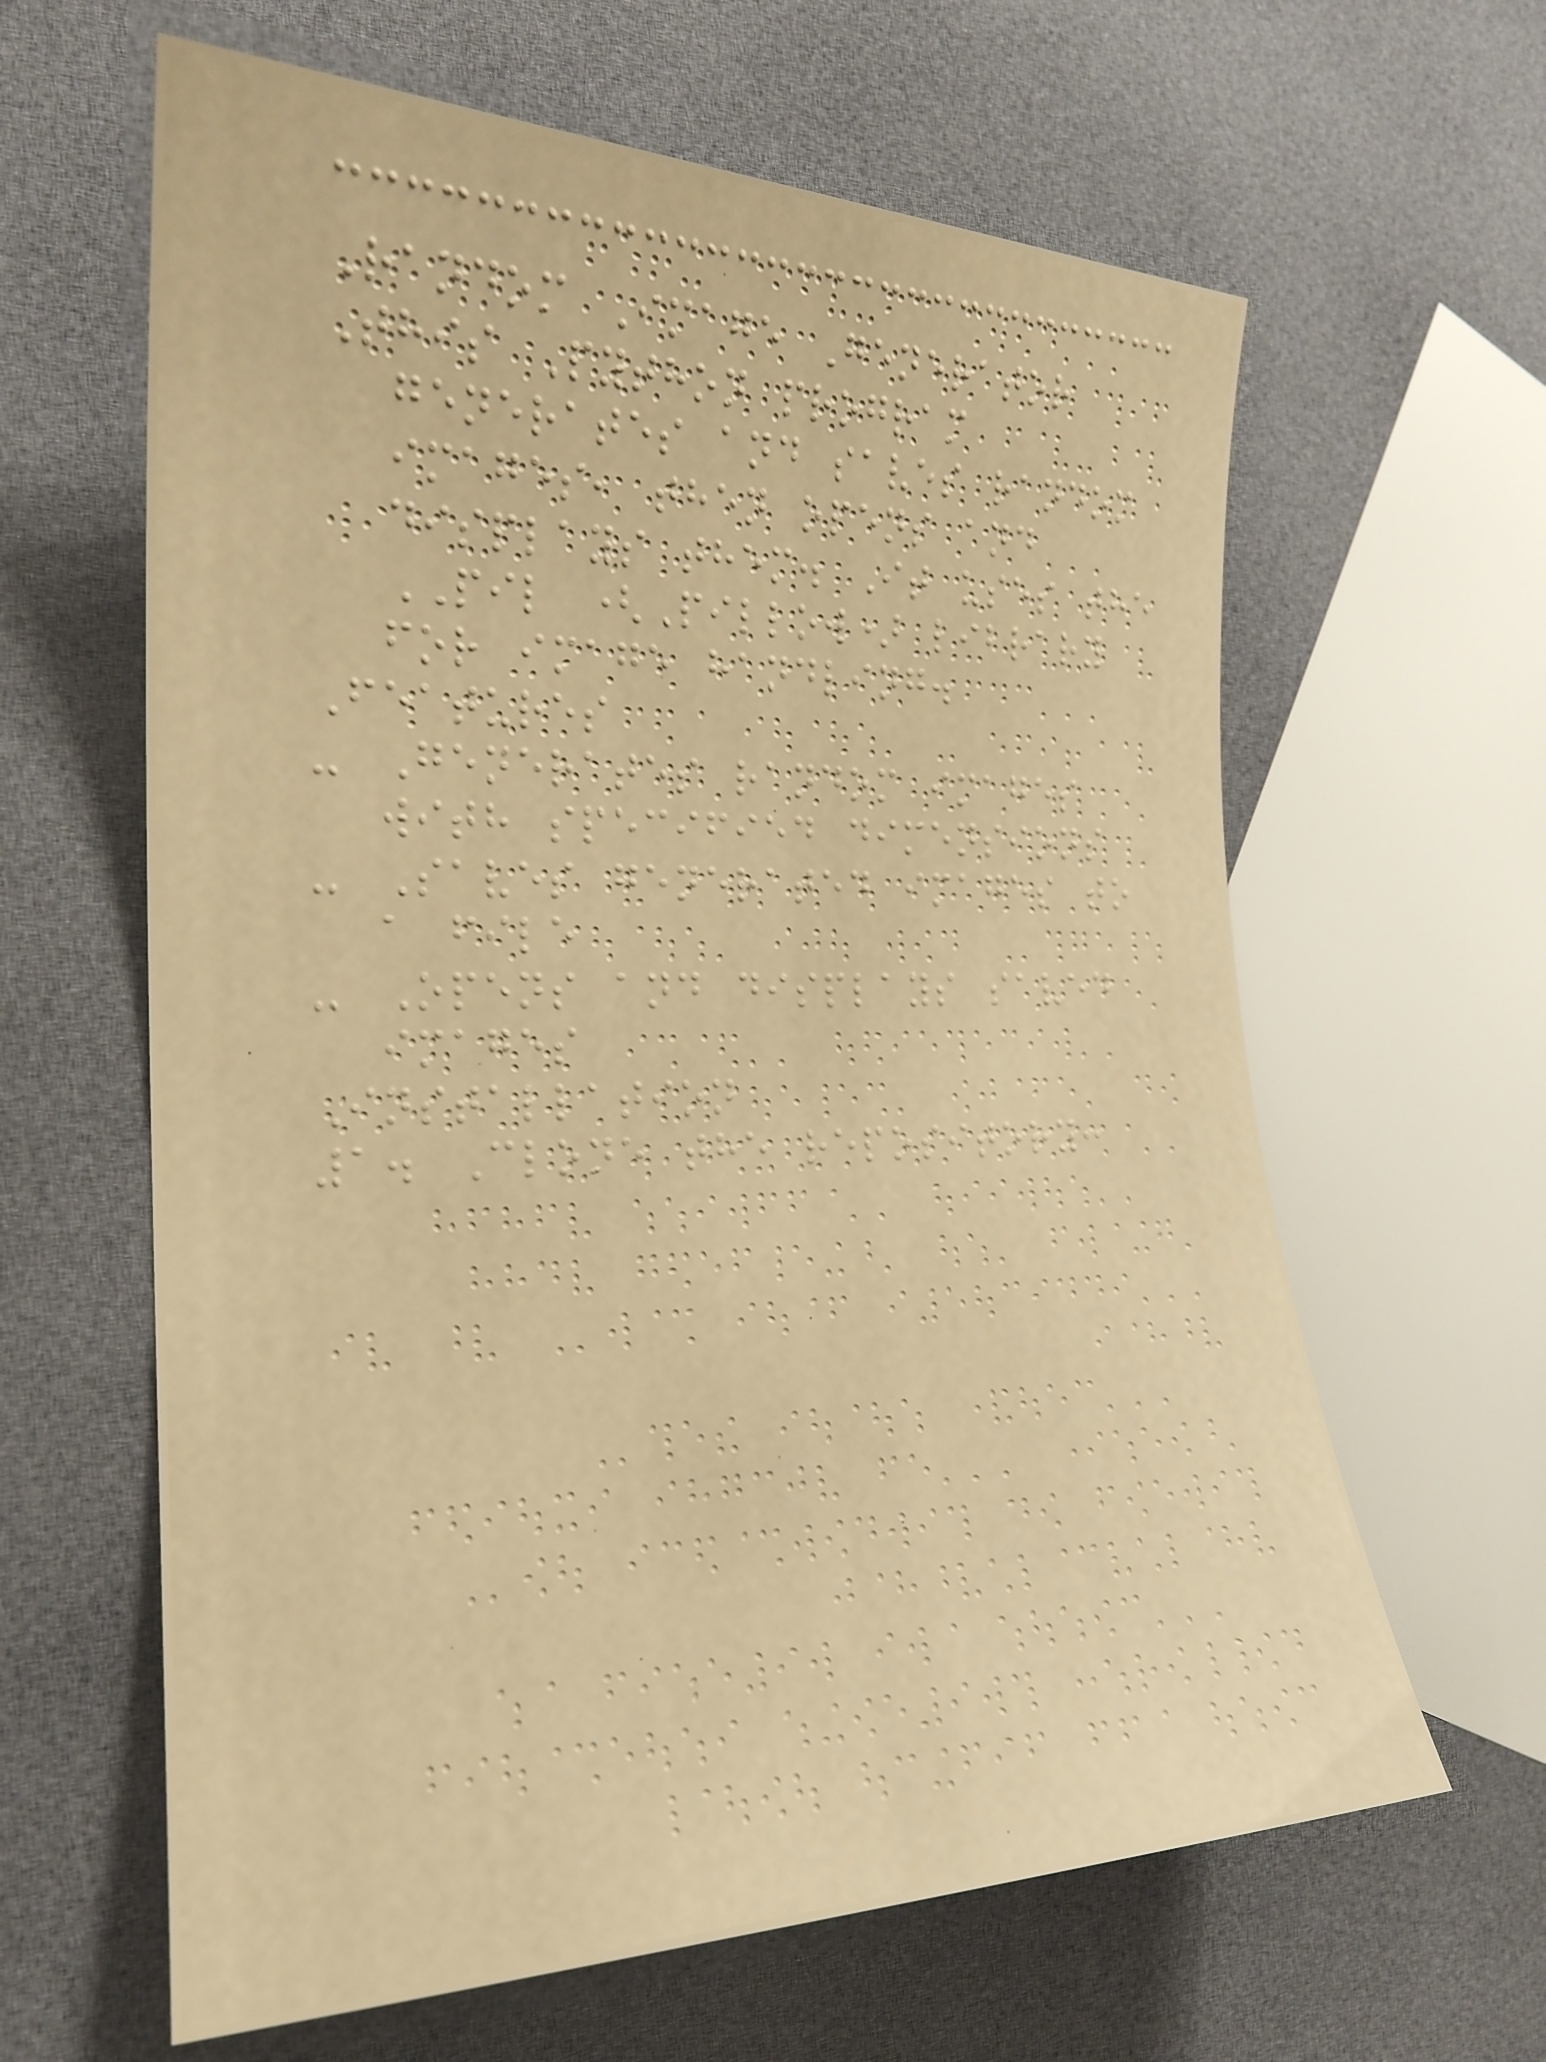Random Image Generator
This Python program
generates and saves random
images, then opens and
displays them. It uses the
PIL (Pillow) library
for image handling.
Features
- Generates random images
with specified dimensions
- Saves generated images to
a file
- Opens and displays saved
images
Installation
1. Clone the repository:
